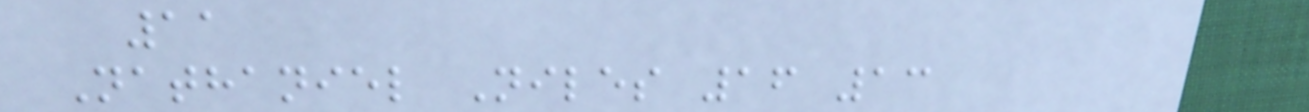11
Nathaniel Niles 16 13
